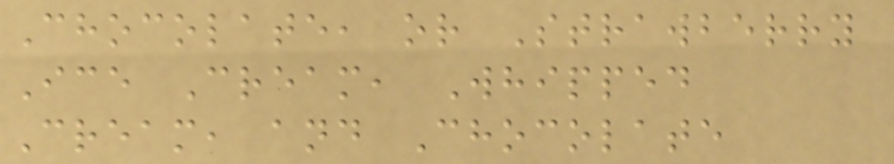Chocolate, or Strawberry
Ice Cream, Whipped
Cream, and Chocolate
